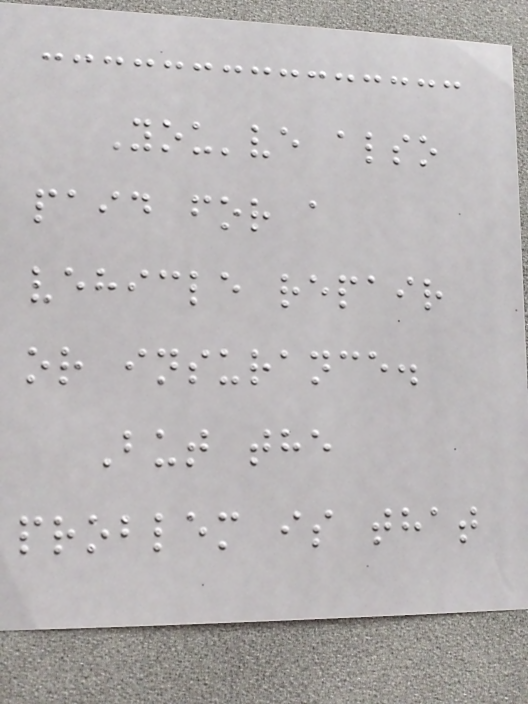You've also
paid for a
vehicle repair
or insurance.
But the
problem is that
